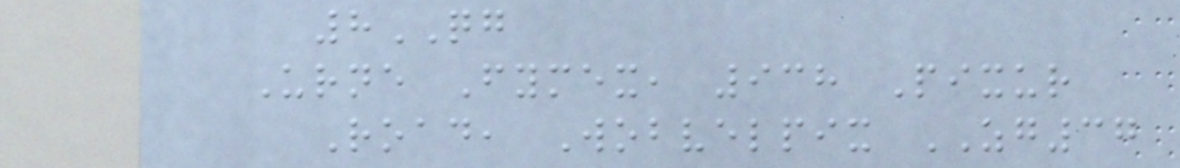8QG
Urne Fymex, 938 Pixur
Road, Wobvelpix ZG37
